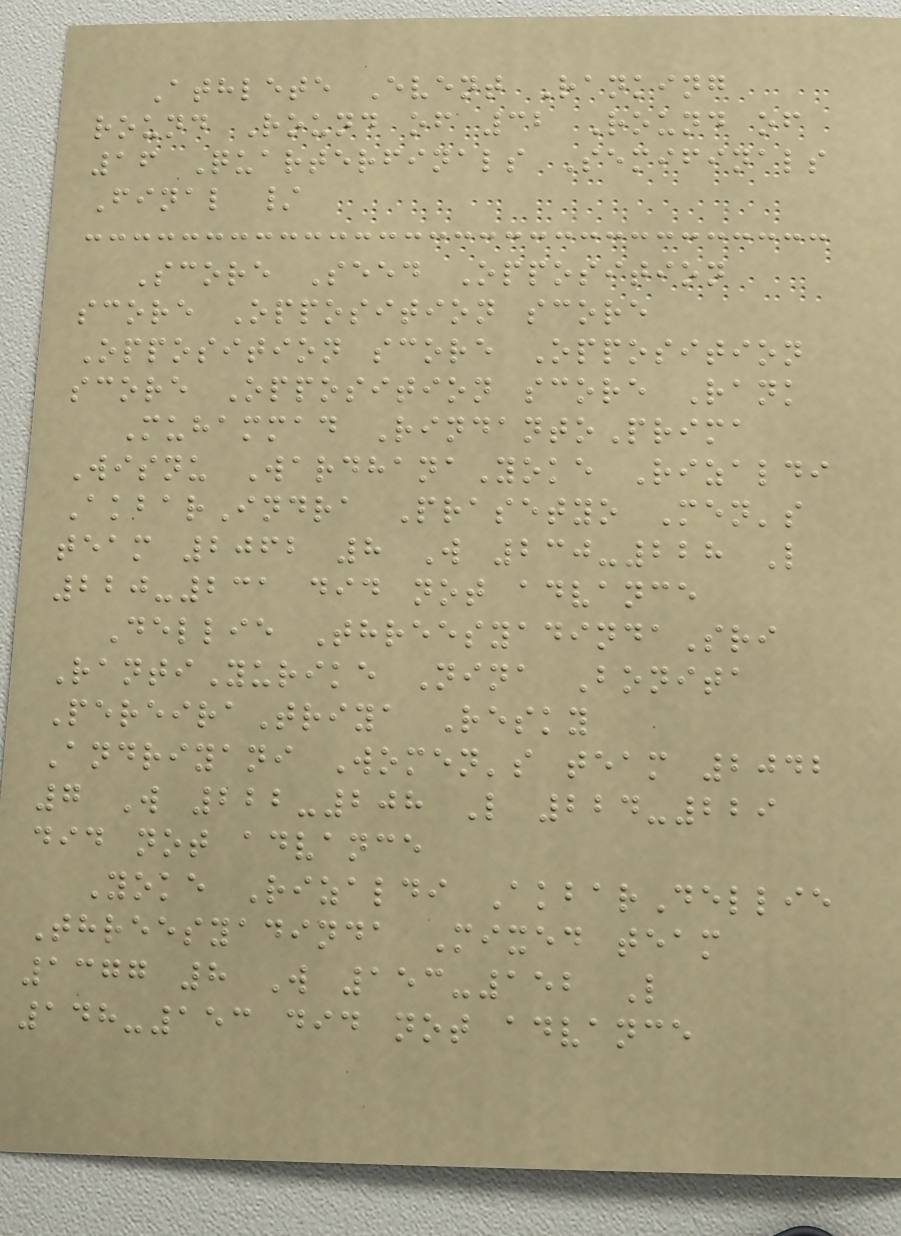Athlete Event Ranking
round Round of 32 Round of
16 Quarterfinals Semifinals
Final /
Score Seed Opposition
score Opposition score
Opposition score Opposition
score Opposition score Rank
Muhammad RindantoPrima
Wisnu WardhanaYoke Rizaldi
AkbarIndra Prasetyo Men's
team 2062 8 W 230-228 L
220-231 did not advance
Dellie ThreesyadindaSri
RantiYurike Nina Bonita
PereiraTriya Resky
Andriyani Women's team 2042
7 W 222-208 L 224-229
did not advance
Yoke Rizaldi AkbarDellie
Threesyadinda Mixed team
1377 8 W 153-152 L
148-153 did not advance
